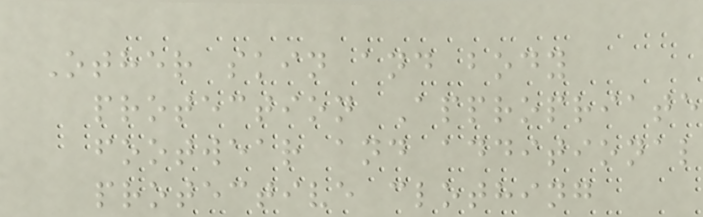Other skin and body
protection Appropriate
footwear and additional
protective clothing
